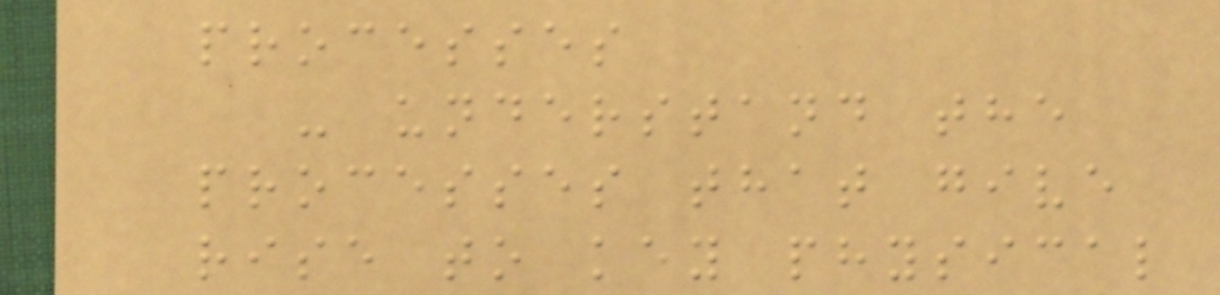processes
- understand the
processes that give
rise to key physical
